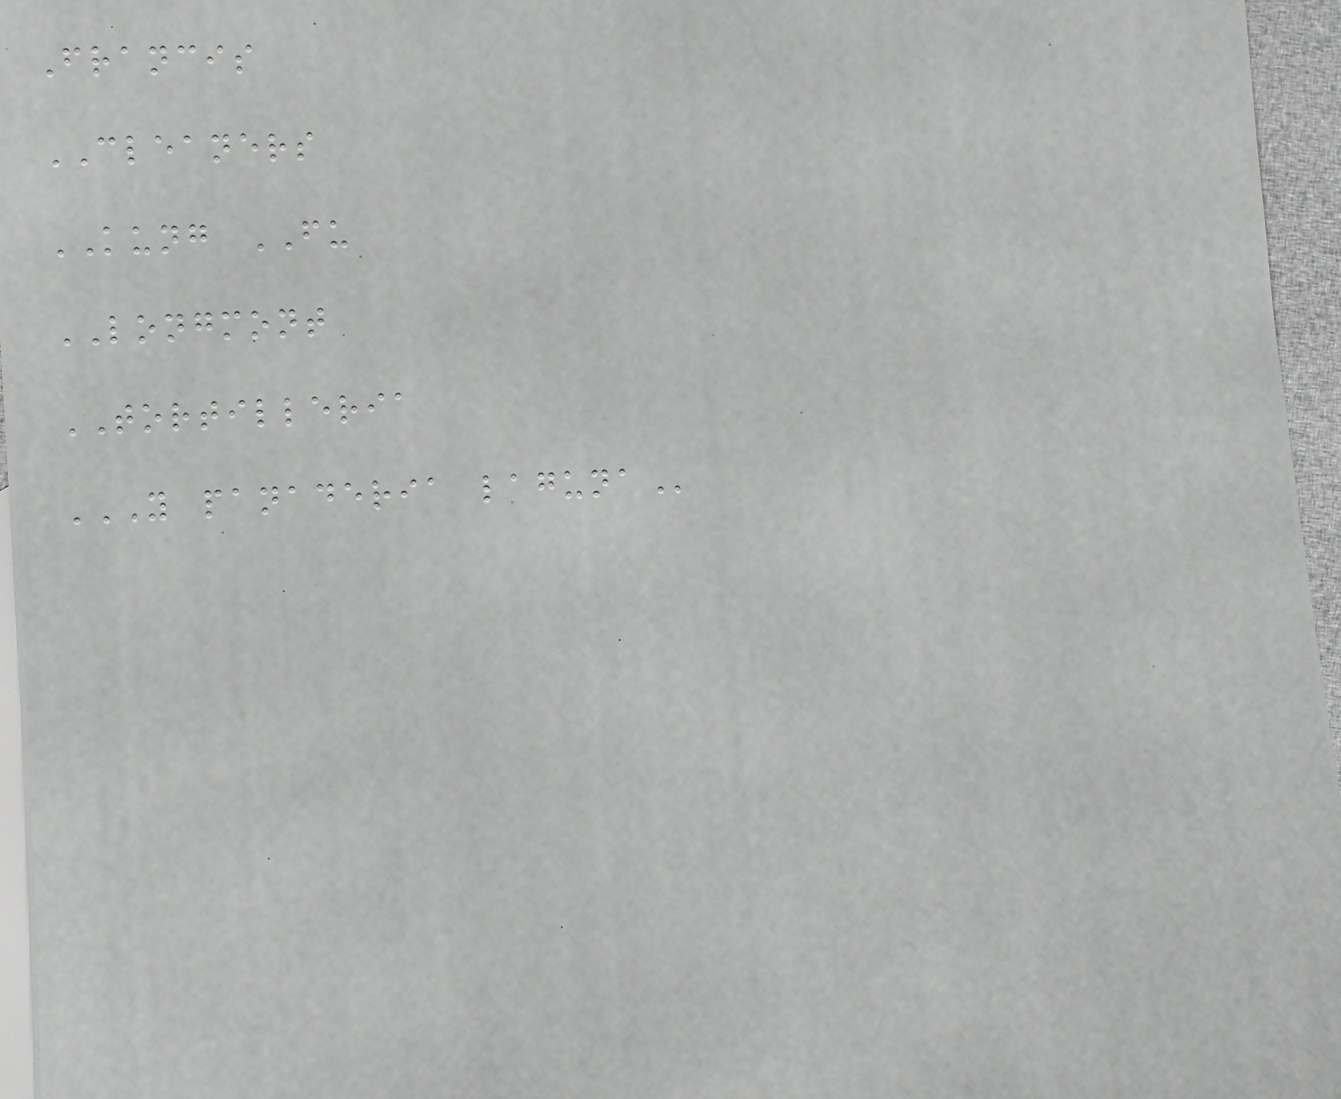Francis
CLEANERS
KUNG FU
LONGMONT
TORTILLERIA
Y PANADERIA LAGUNA
